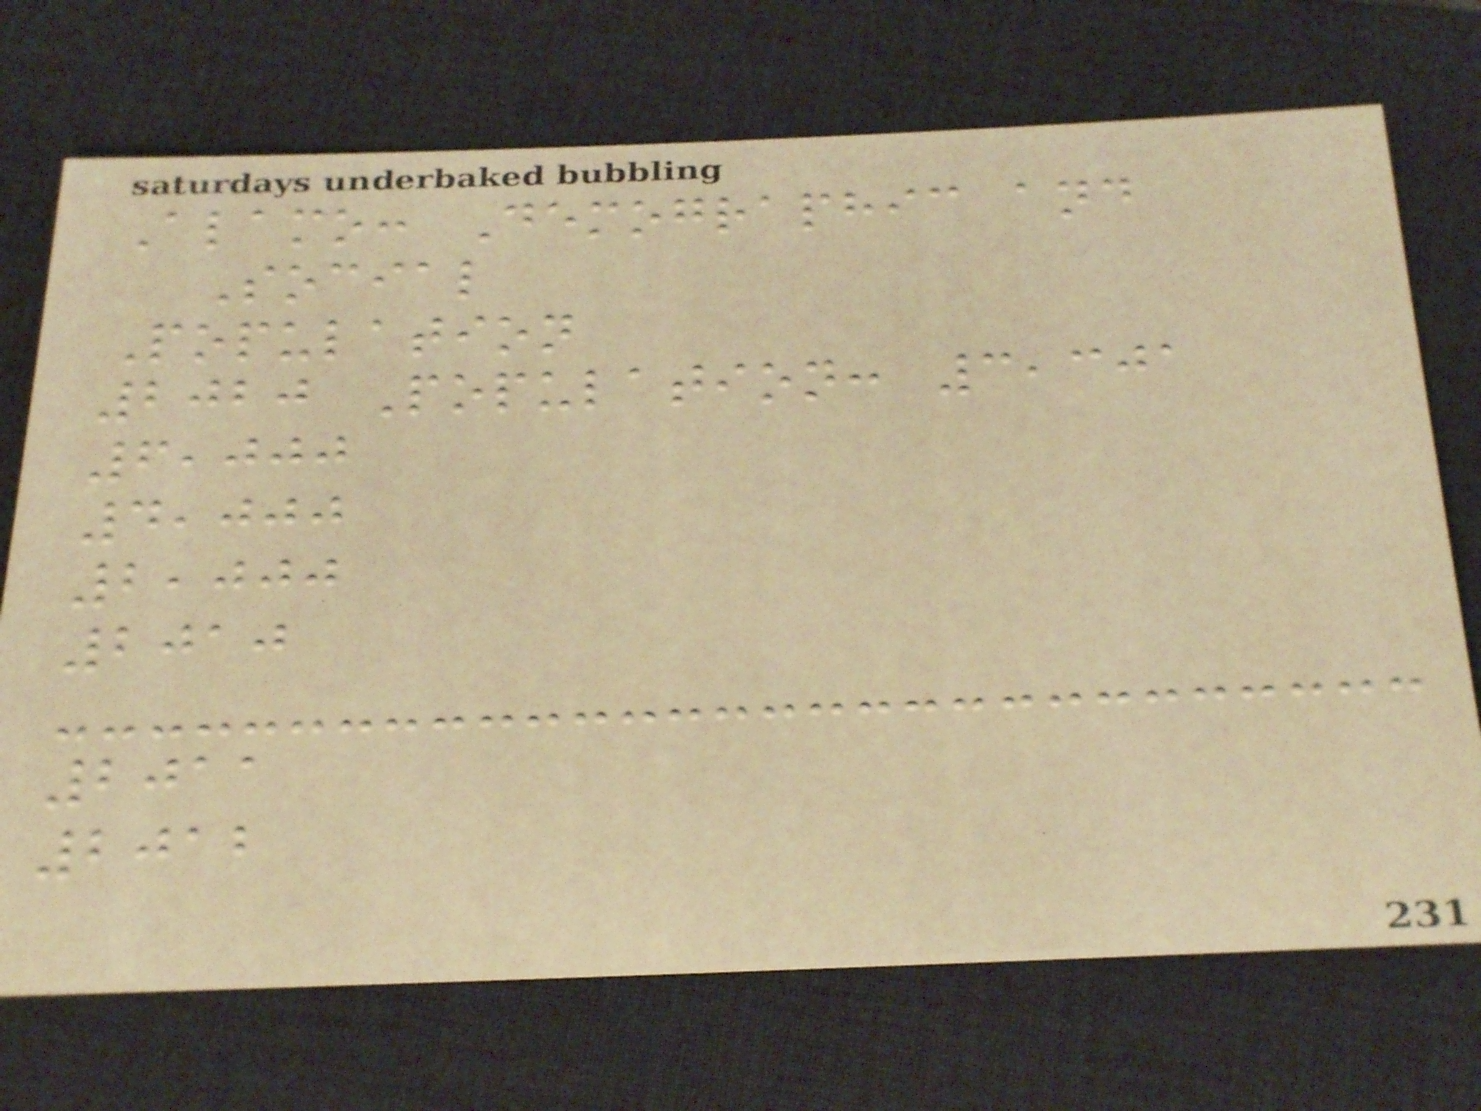Alamo: Demographic and
Social
Population
2020 Population: 3,301
6,000
4,000
2,000
2010
2011
2012
